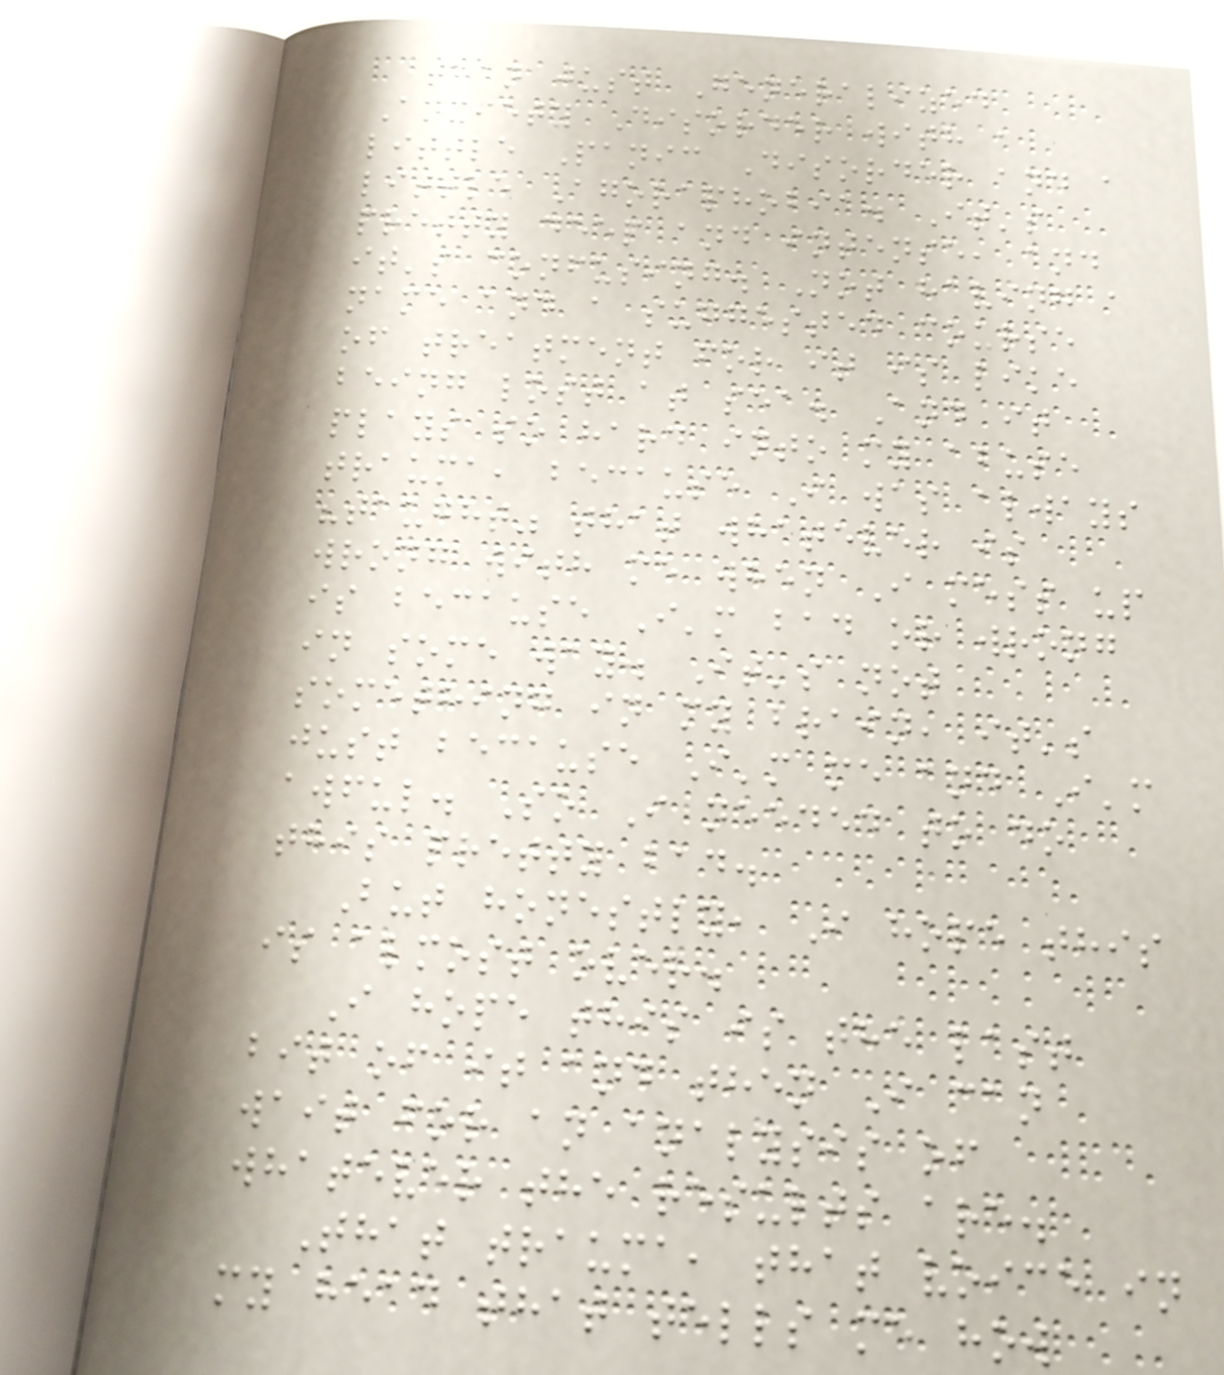than just Generalized
Anxiety Disorder with a
little Panic Disorder and a
little Agoraphobia. It's
pretty deep and intense, and
it's confusing. Not having a
name and a suggested course
of treatment for it is like
being lost at sea. And it
plays so hard into my abuse
trauma, because I was always
"taught" that whatever is
wrong with me when I mess up
is because I'm bad or wrong
in some way. It's not
something in my brain, it's
just because I'm me and I'm
awful. So I needed to do
this pretty bad.
But honestly, I hope this
is almost over.
I hope this is the last
bit of it and then I can
wait for an analysis of
whatever the results are.
That trauma, that voice in
my head that tells me how
